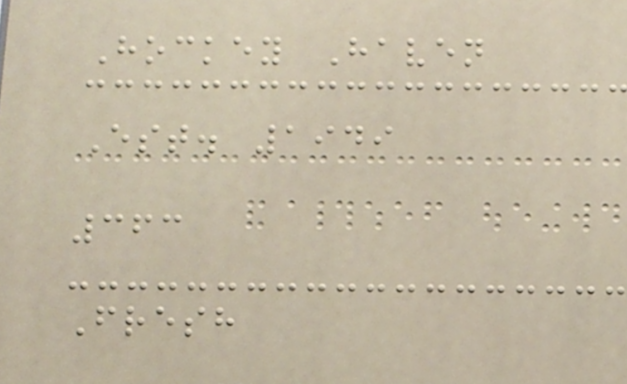Hockey Haven
Est. 1949
363
Fresh
